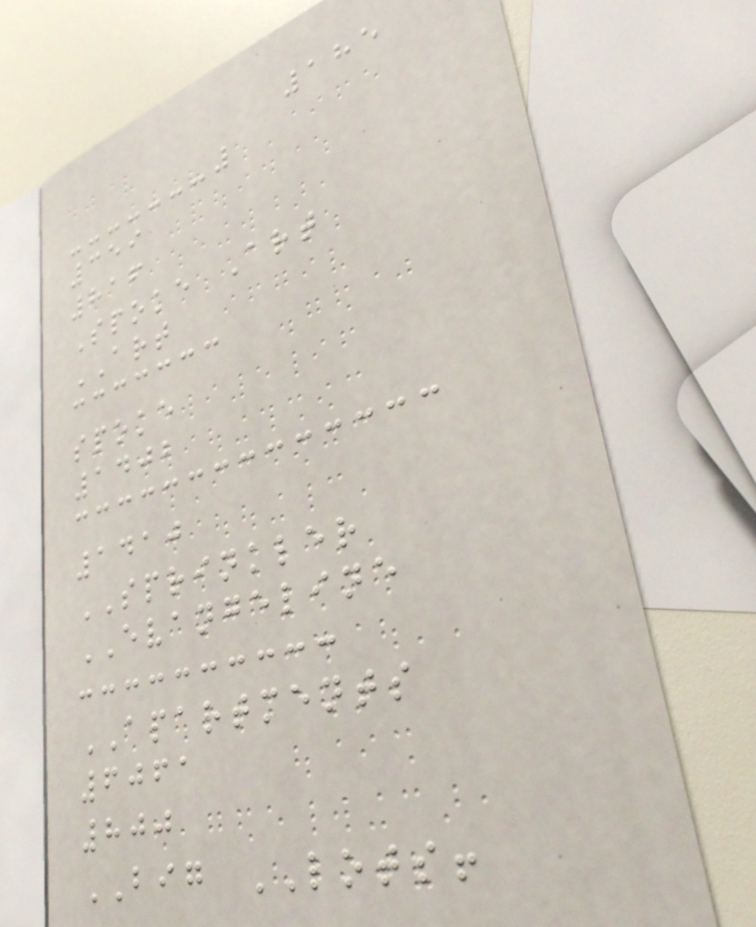185
359
816
Spoke Art
ART
spoke
1402
1410
SPRINKLER
EVANGELINE
APARTMENTS
6061
800
BIG LOTS!
